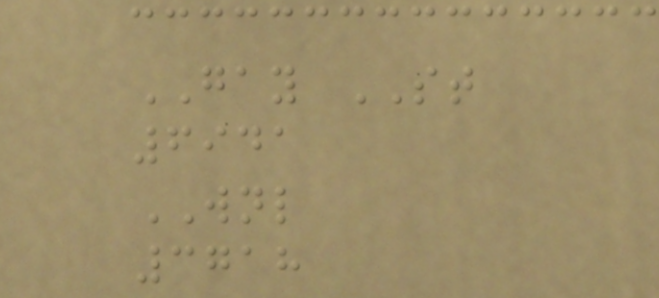GAY ST
6941
WNL
3718
